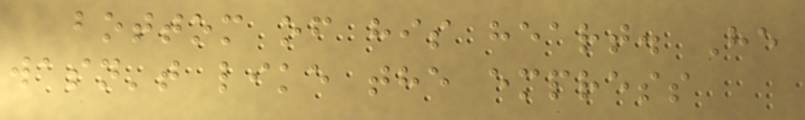bottom of his heart. He
wasn't like the empress
